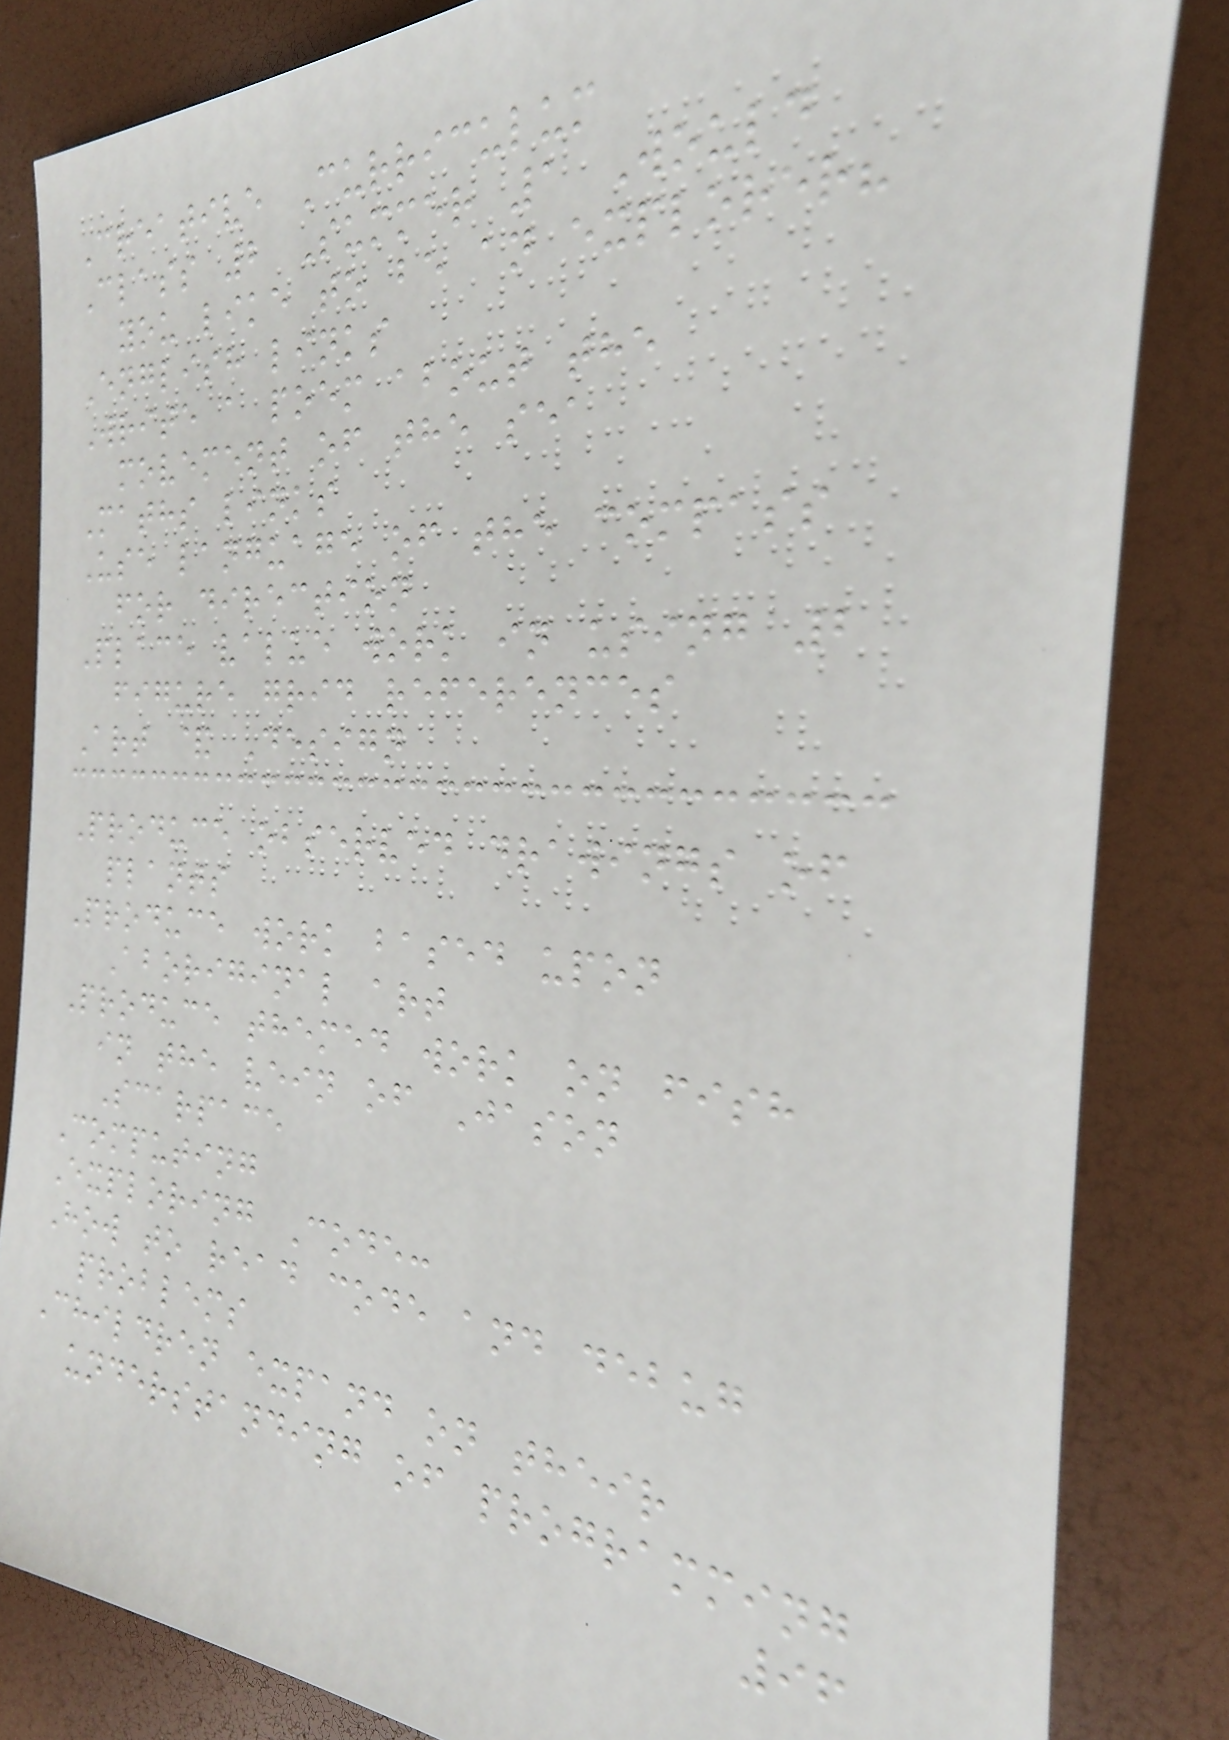Creative Curriculum
Class 2 Summer 1 Would
you like to be an explorer?
English links
Write a poem about the
movement of the sea
Maths links
Use language of the compass
for direction
Place value work in using 2
figure grid references
Art & Design
Produce observed drawings of
plants
Produce work based upon
Aboriginal art
Produce themed work on fish
in the vein of Jason
Scarpace
Computing
Exploring Code:
How to read code and debug
problems
Children expand on their
understanding of programming
96
